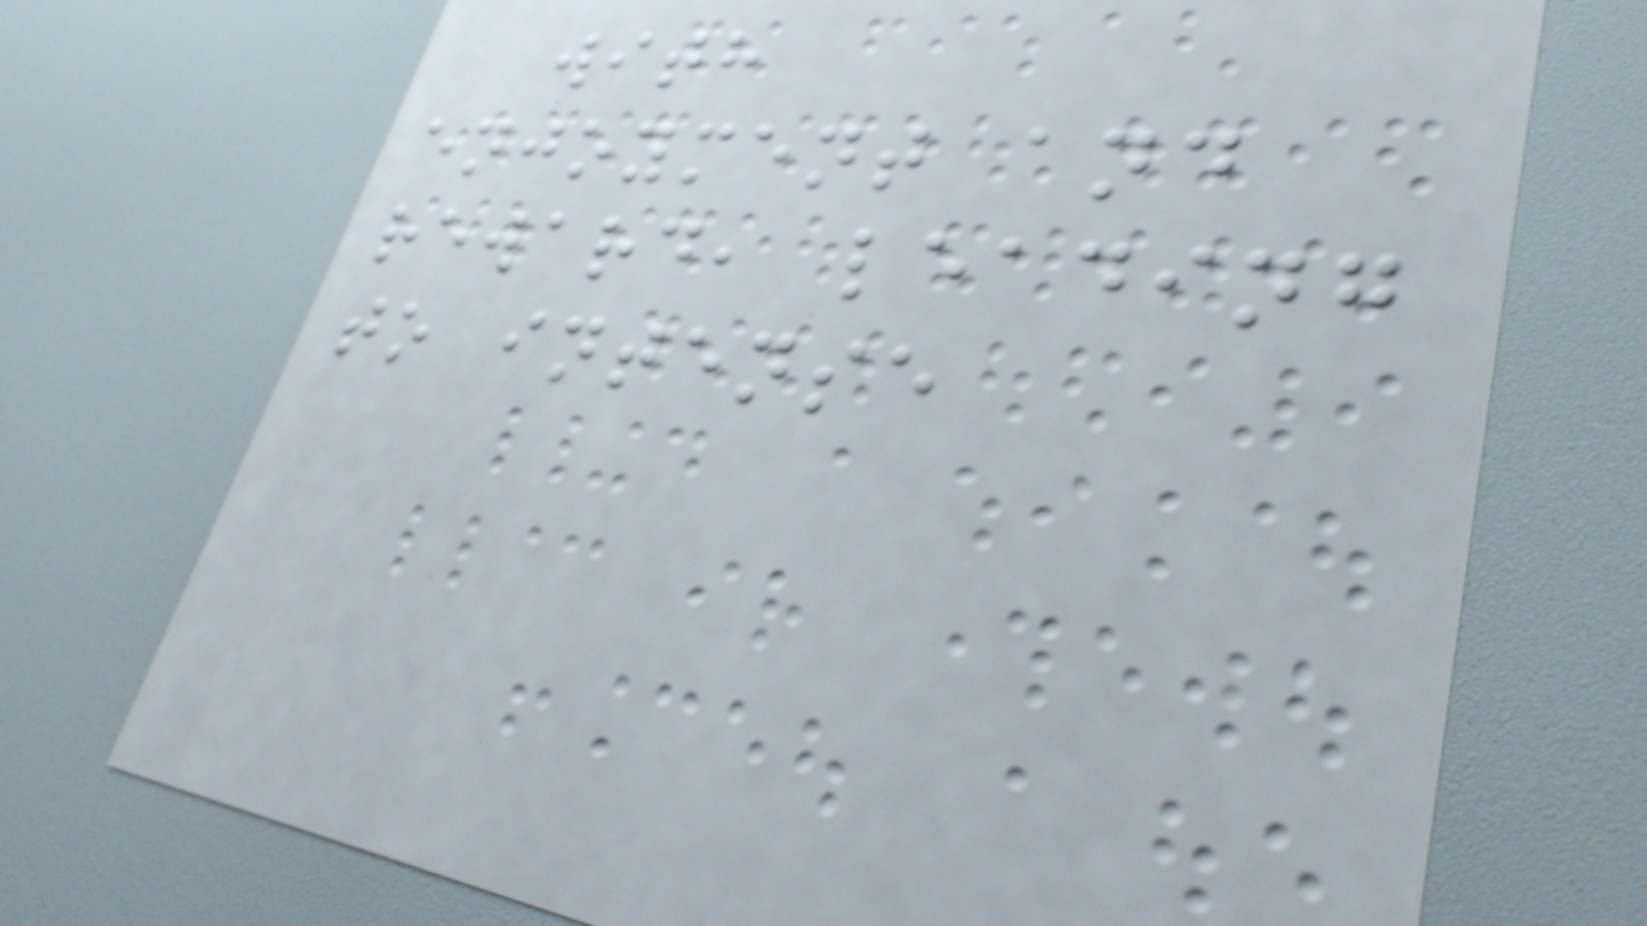with
enjoyment and
reward, leading
to intense
